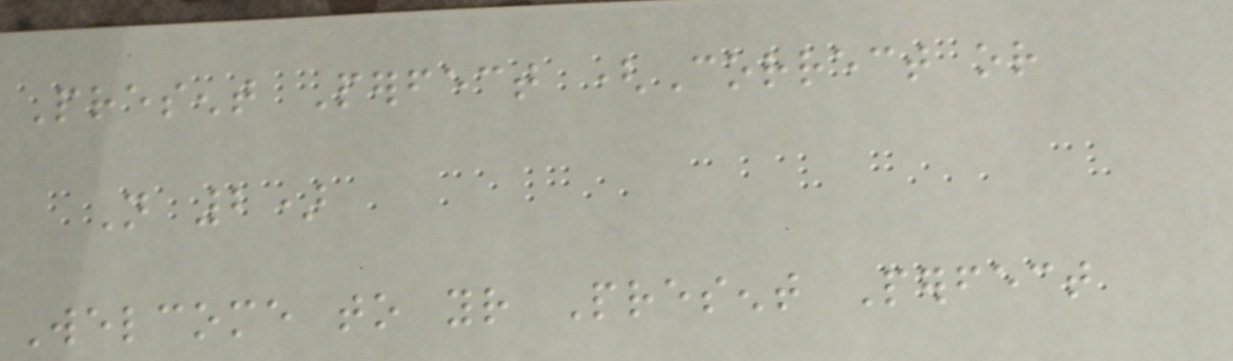Present Perfect (Correct or
Not 2)
Welcome to your Present Perfect
